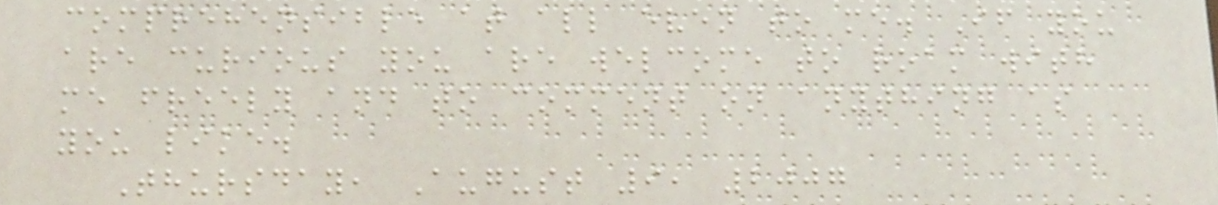comprehensible at all even to me. If you
are curious you are welcome to roam with
me freely and to comment on anything as
you like.
Thursday, August 9, 2007
